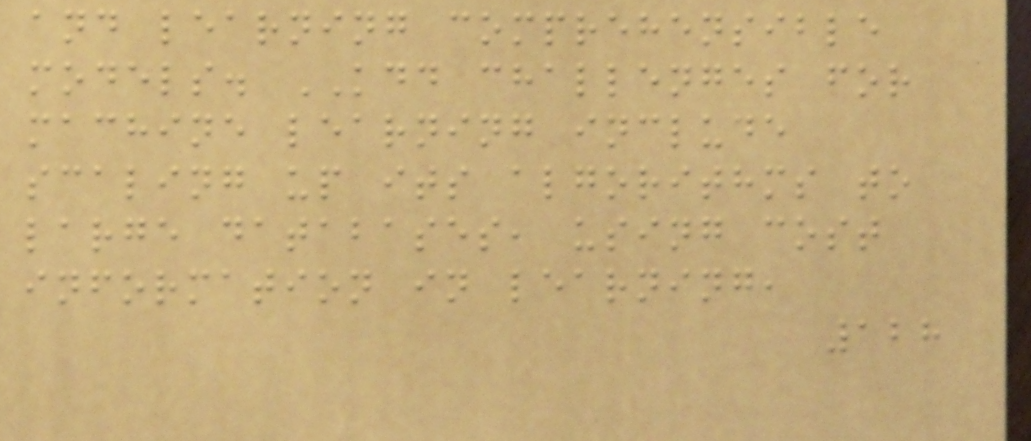and learning comprehensible
models. KDD challenges for
machine learning include
scaling up its algorithms to
large databases, using cost
information in learning,
128
